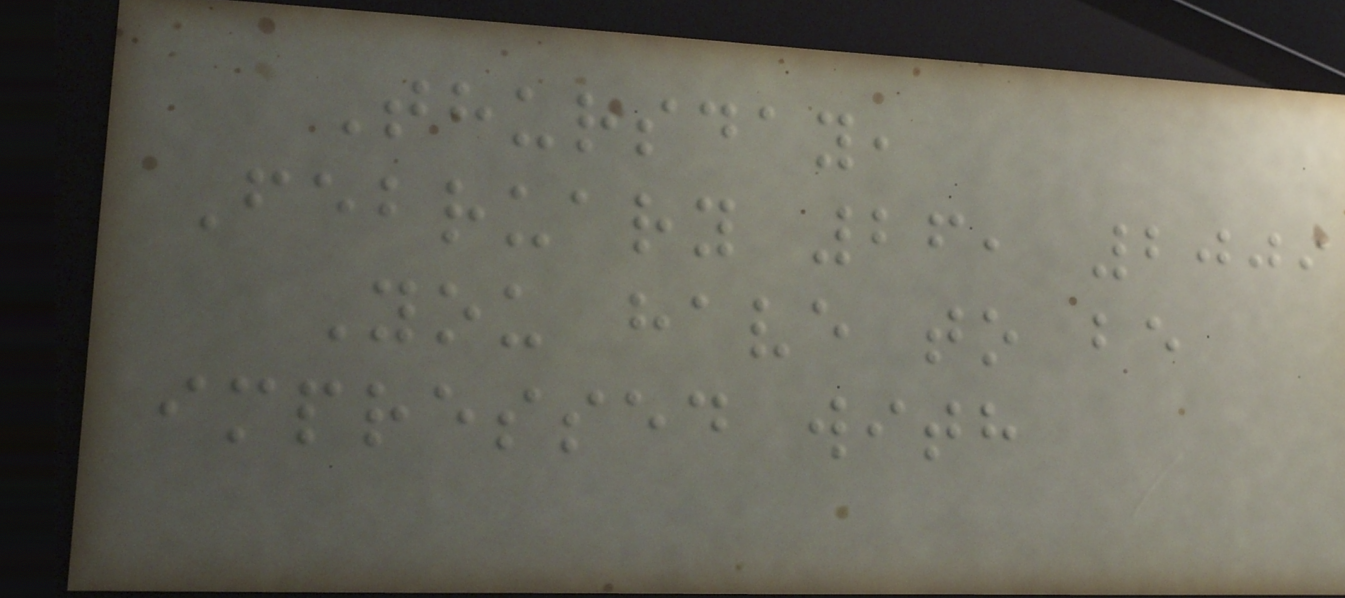Thursday,
February 26, 2009
You have to be
impressed with
